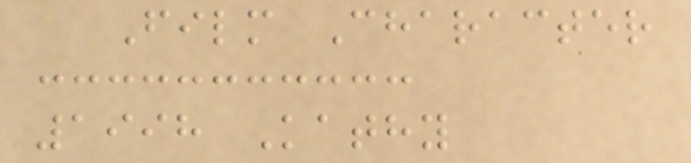Film Character
1998 Kathy
